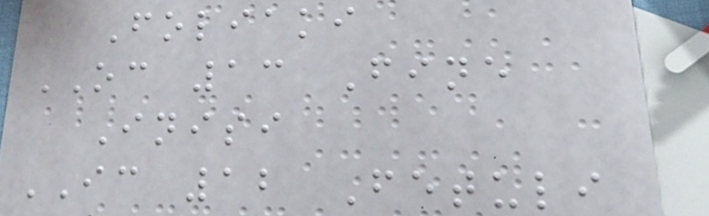Foliaki
OC 13 Fine
Inisi
IC 12 Fetuli
